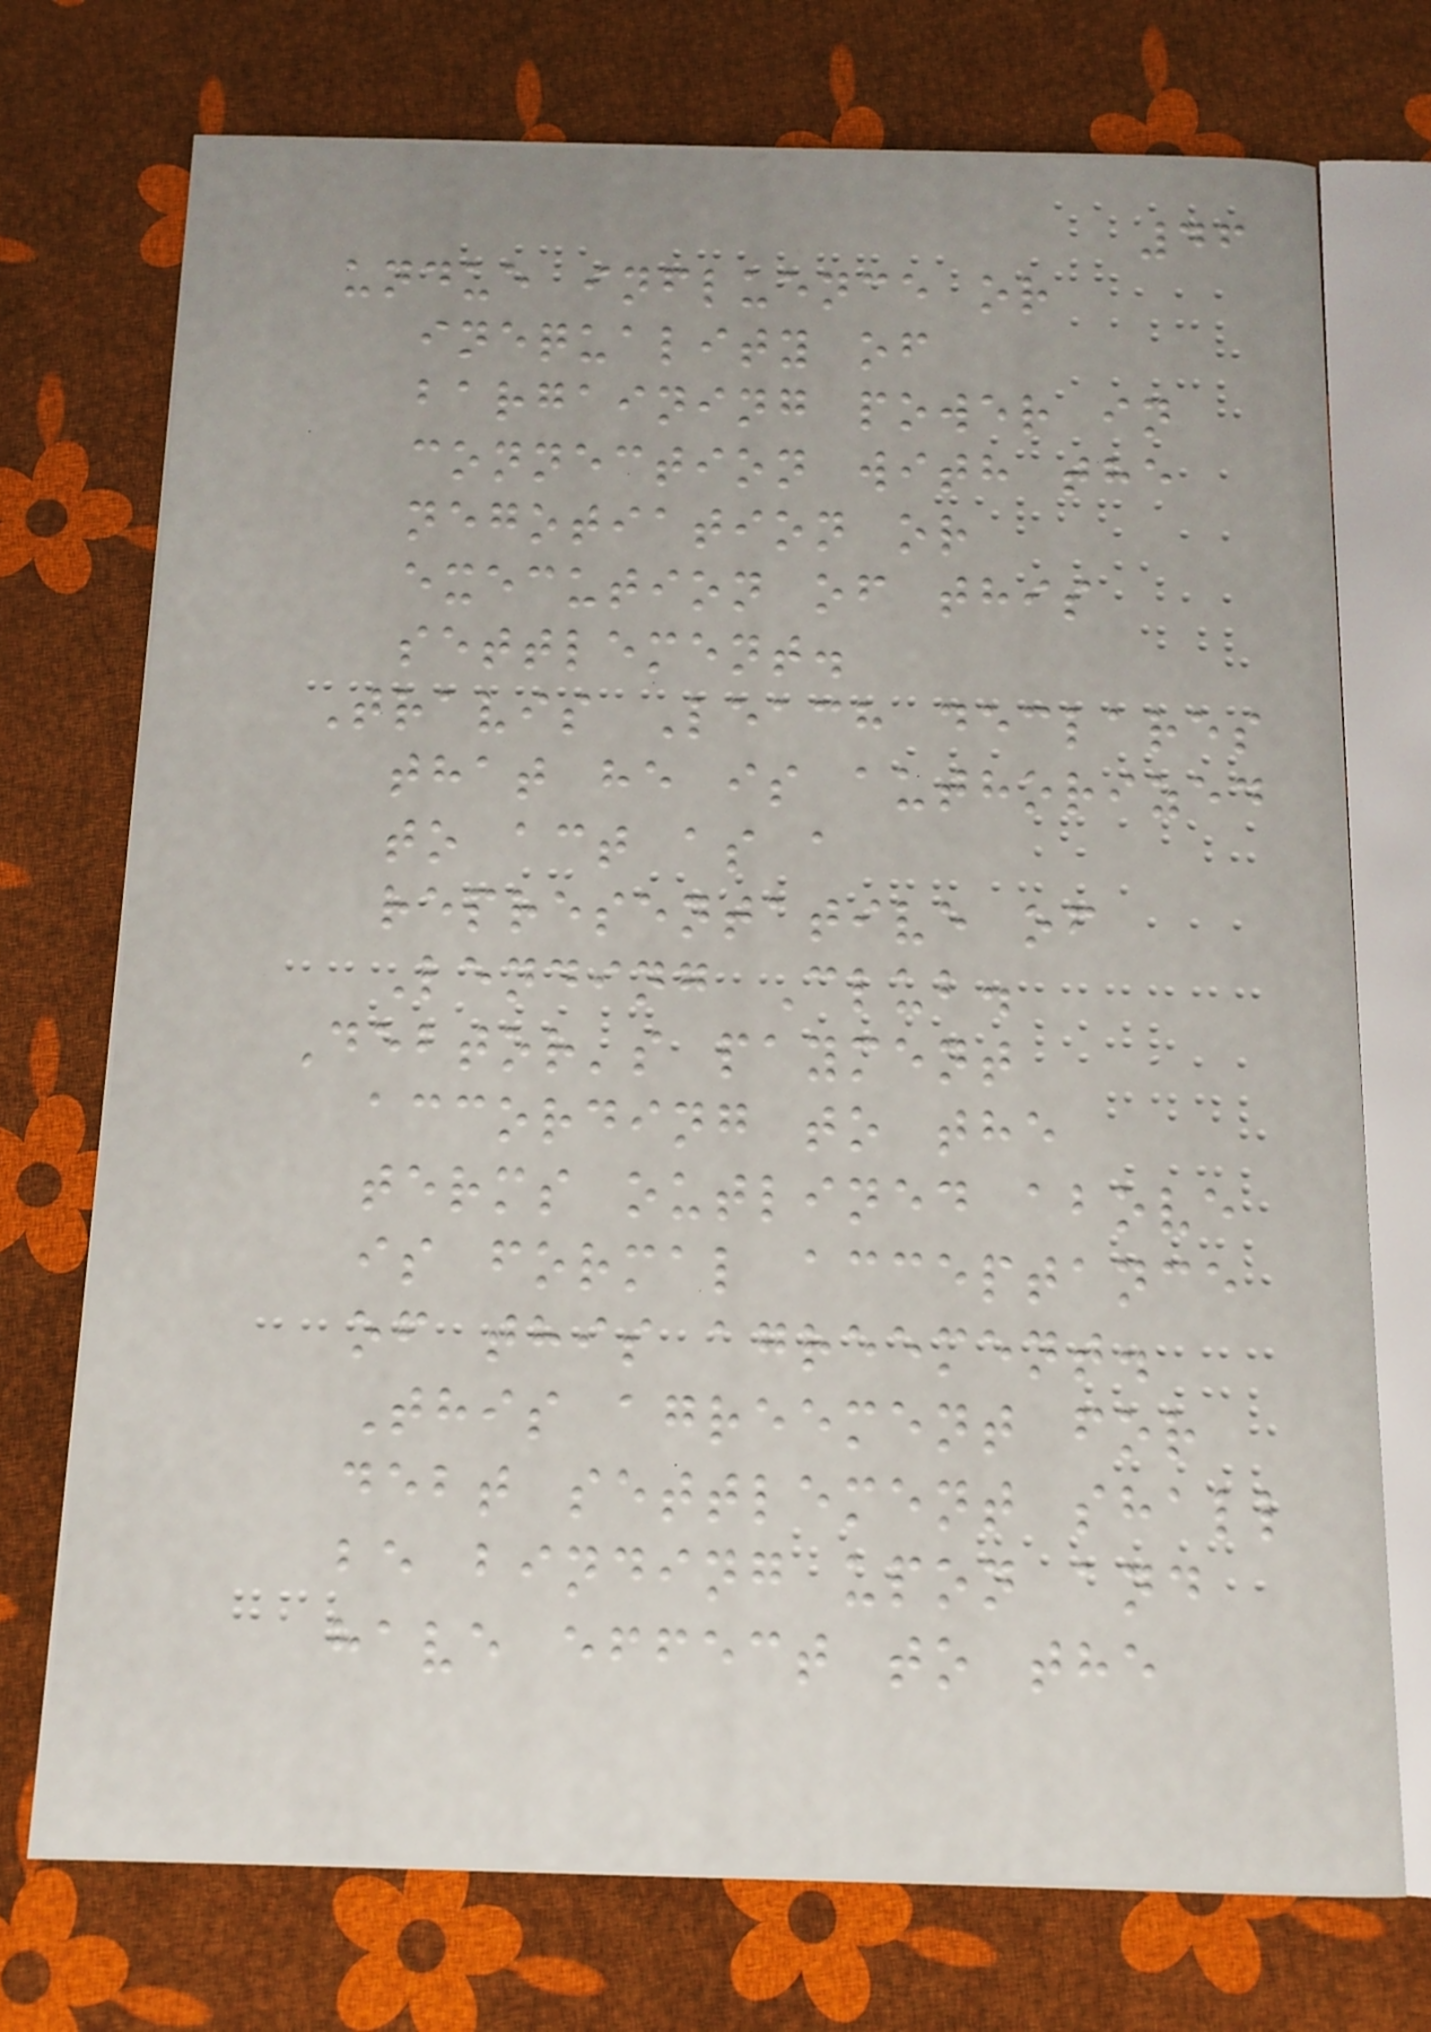46
undue influence or
inequality of
bargaining power in
connection with the
negotiation or
execution of this
settlement.
Travis Leach declares
that he is authorized
to act as a
representative of
Lending Club.
Debtor's payment
according to the
terms outlined above
is formal acceptance
of this agreement.
This agreement for
debt settlement shall
be binding upon and
have effect to the
